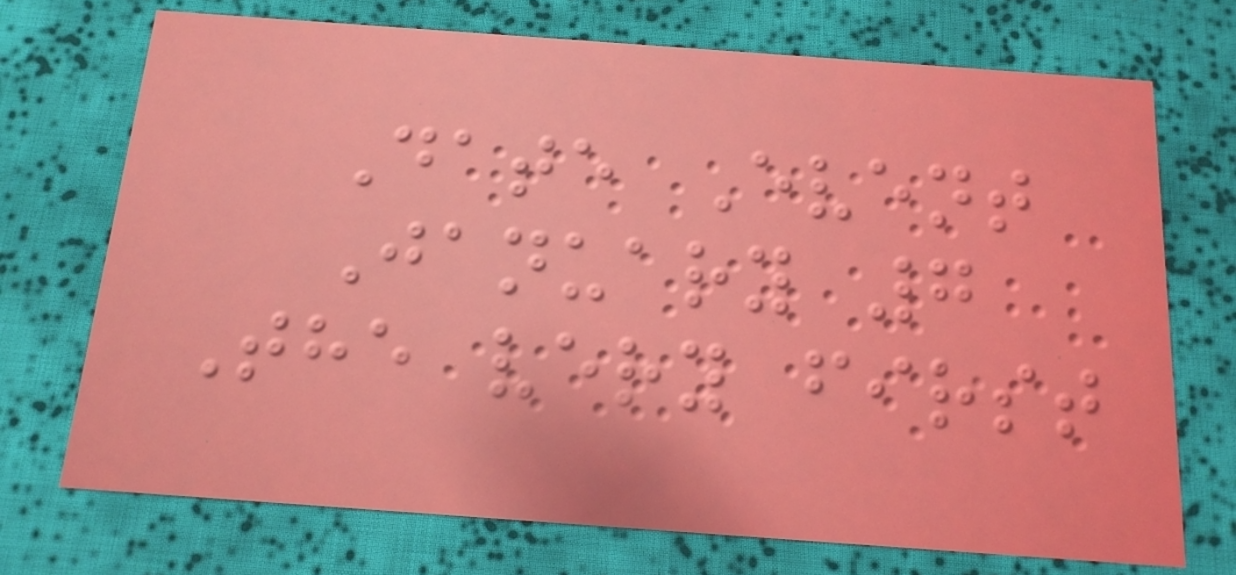Date Event
January 7
The very first
